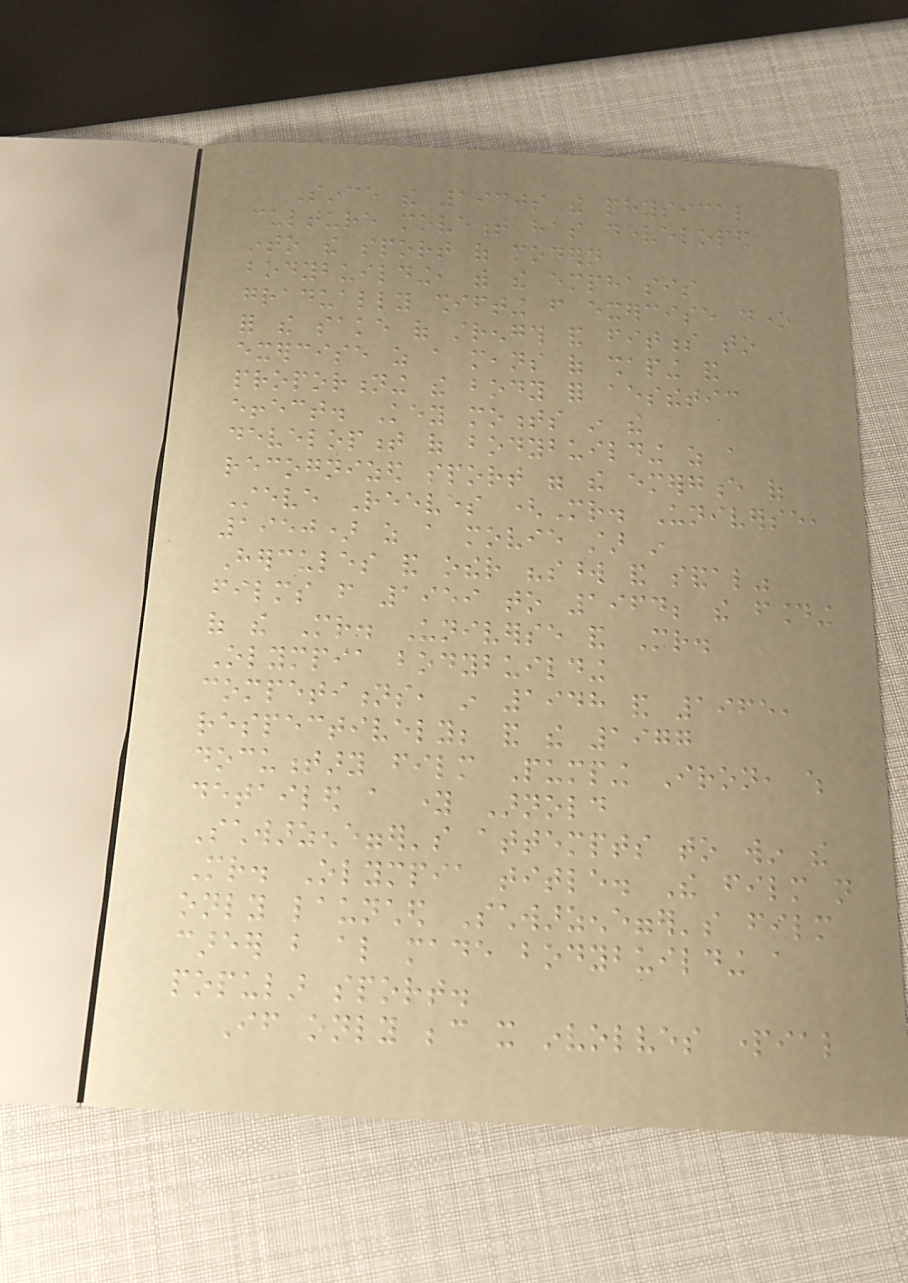Since the 1930s the physical
culture movement has developed
into the sport of modern
bodybuilding, with the emphasis
gradually shifting from exercise done
for the sake of strength and fitness to
exercise as a means of shaping and
proportioning the body for aesthetic
effect. Key moments in the
development of bodybuilding as a
recognized sport were the emergence of
Steve Reeves (Mr. Universe,
1950) as a movie star in
Hercules and other "sword and sandal"
films from 1959 to 1964; the founding
of the Mr. Universe and Mr.
Olympia bodybuilding
competitions, in 1948 and 1965,
respectively; and the 1977
documentary film Pumping Iron, which
detailed a young Arnold
Schwarzenegger's attempts to win the
Mr. Olympia title. The film not
only launched Schwarzenegger's film
career but also made bodybuilding a
popular sport.
If only because it involves partial
